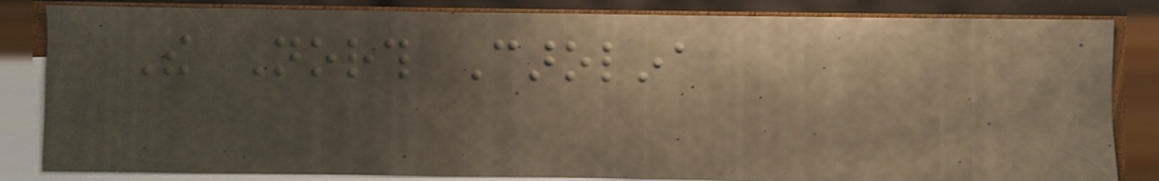The North Carolina
